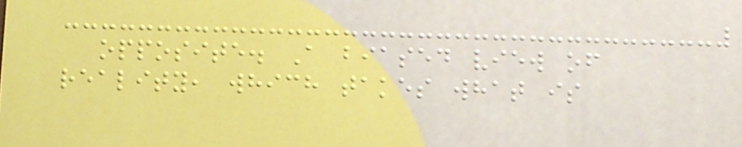opposite. A biased view of
reality, which takes what is
